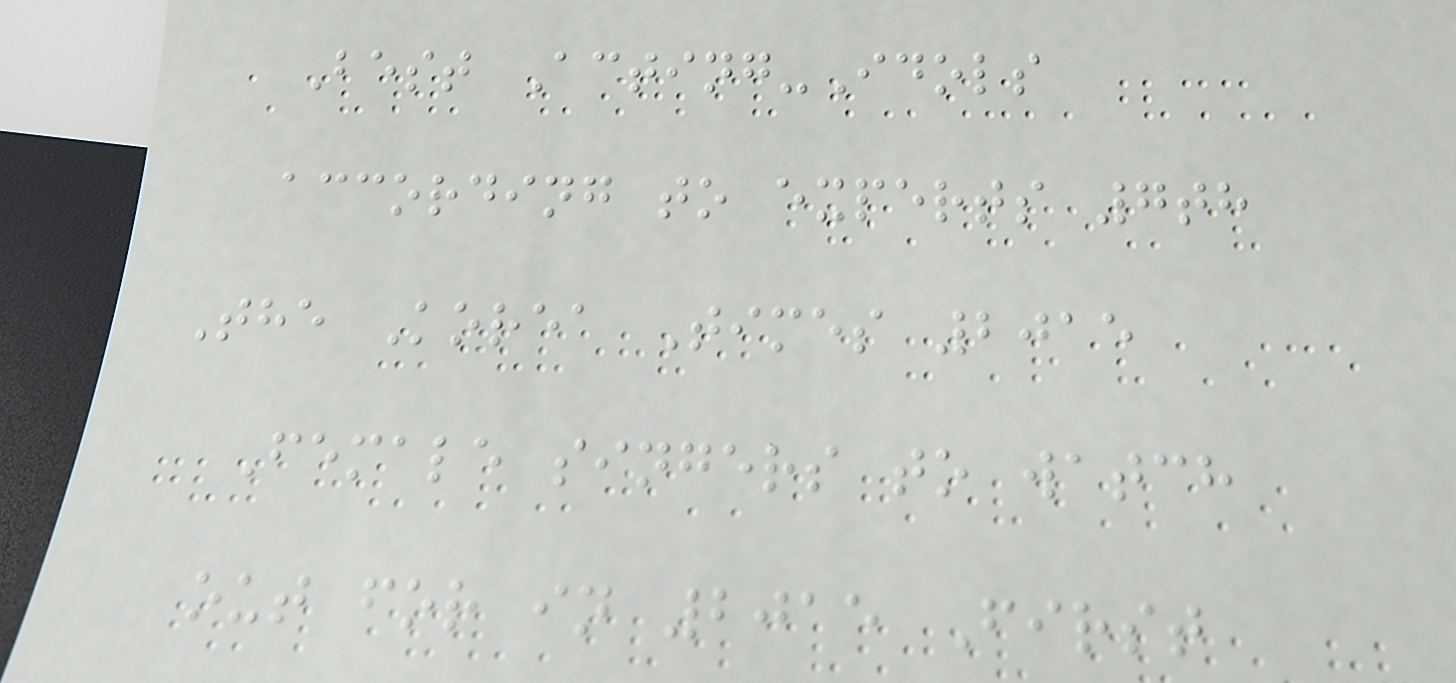Best Acting-Idols
according to experts 7th
The Korea Times 2015
Female singers to watch
out for in 2015 First
